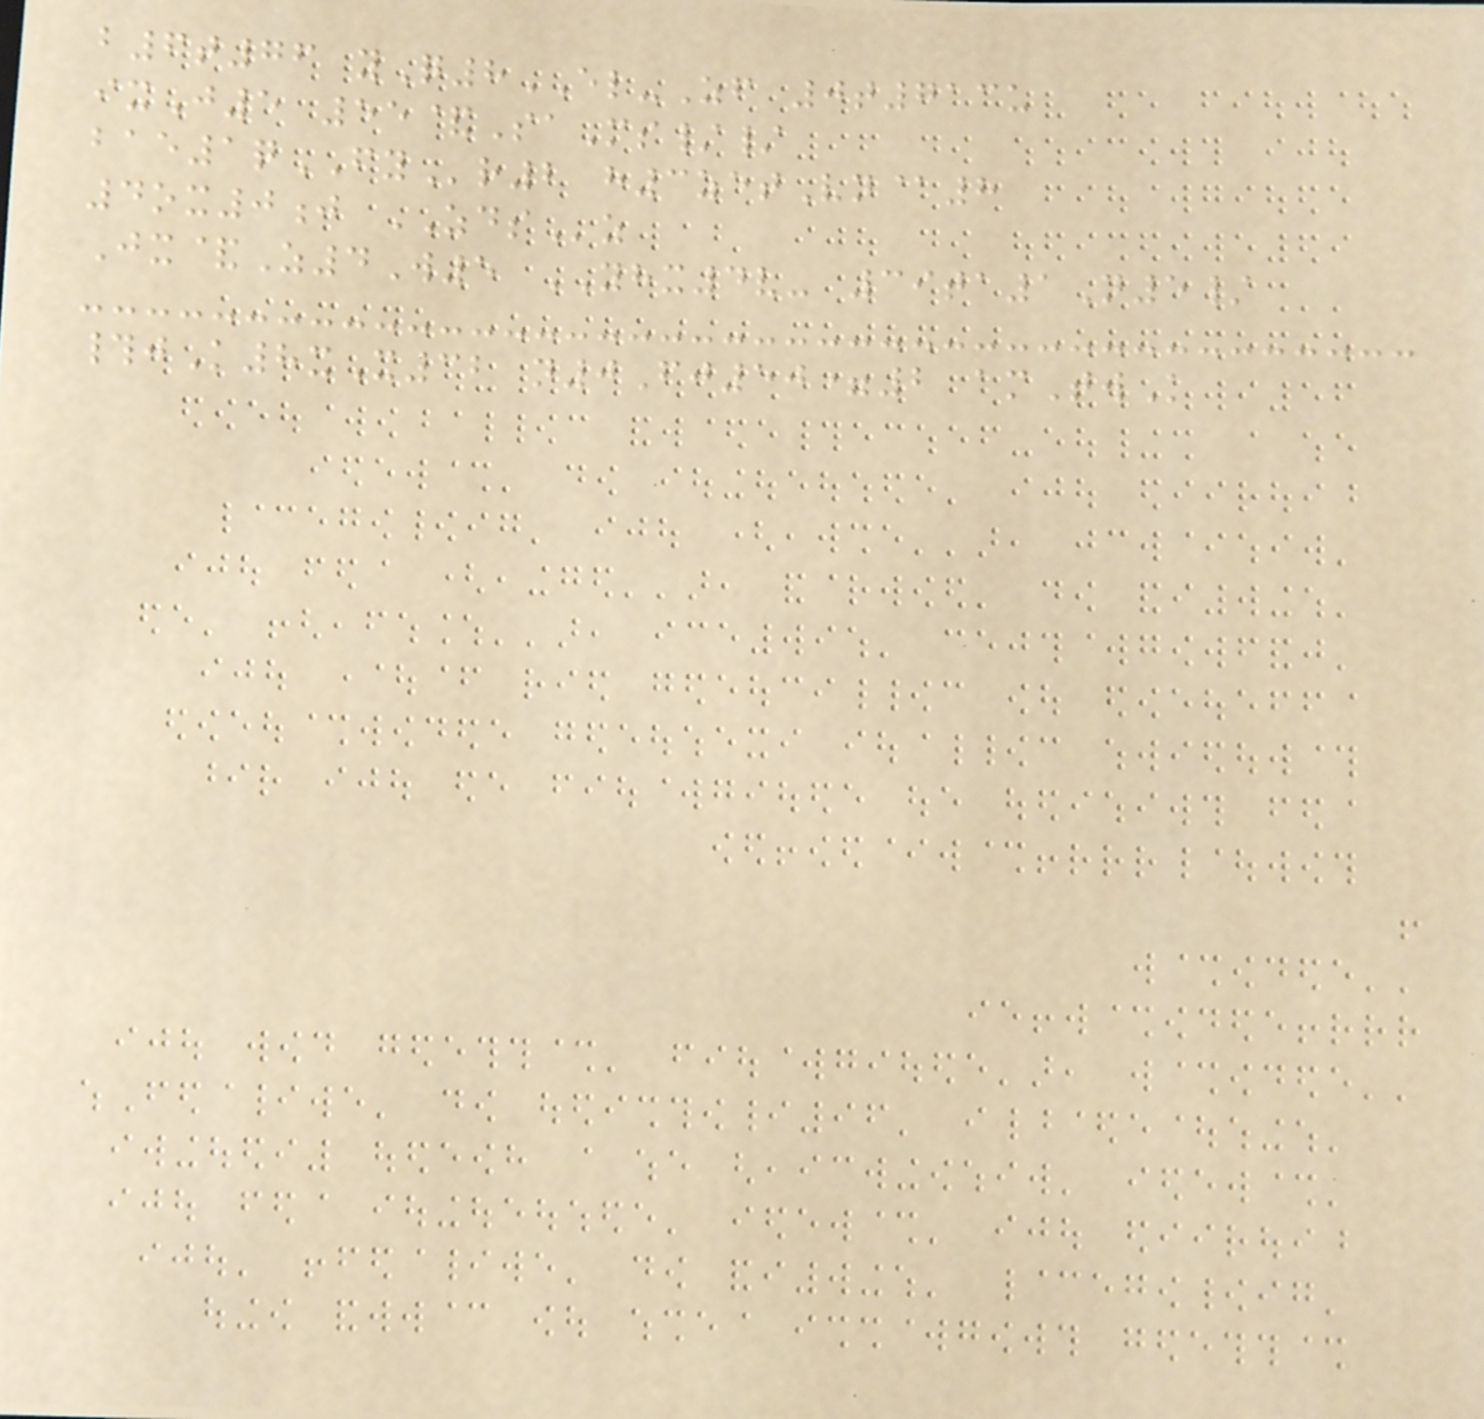b6t76 yQ8EL-Zf 0t713u
ixJ5 55&SaMs//
bae1qFYr2 h3zetVn@8
4ox0j ZDSz
Jx&Z4W5 YHX4v- 39ta1N5/
#jK8xX32 n0Fj50=2 amTwK
